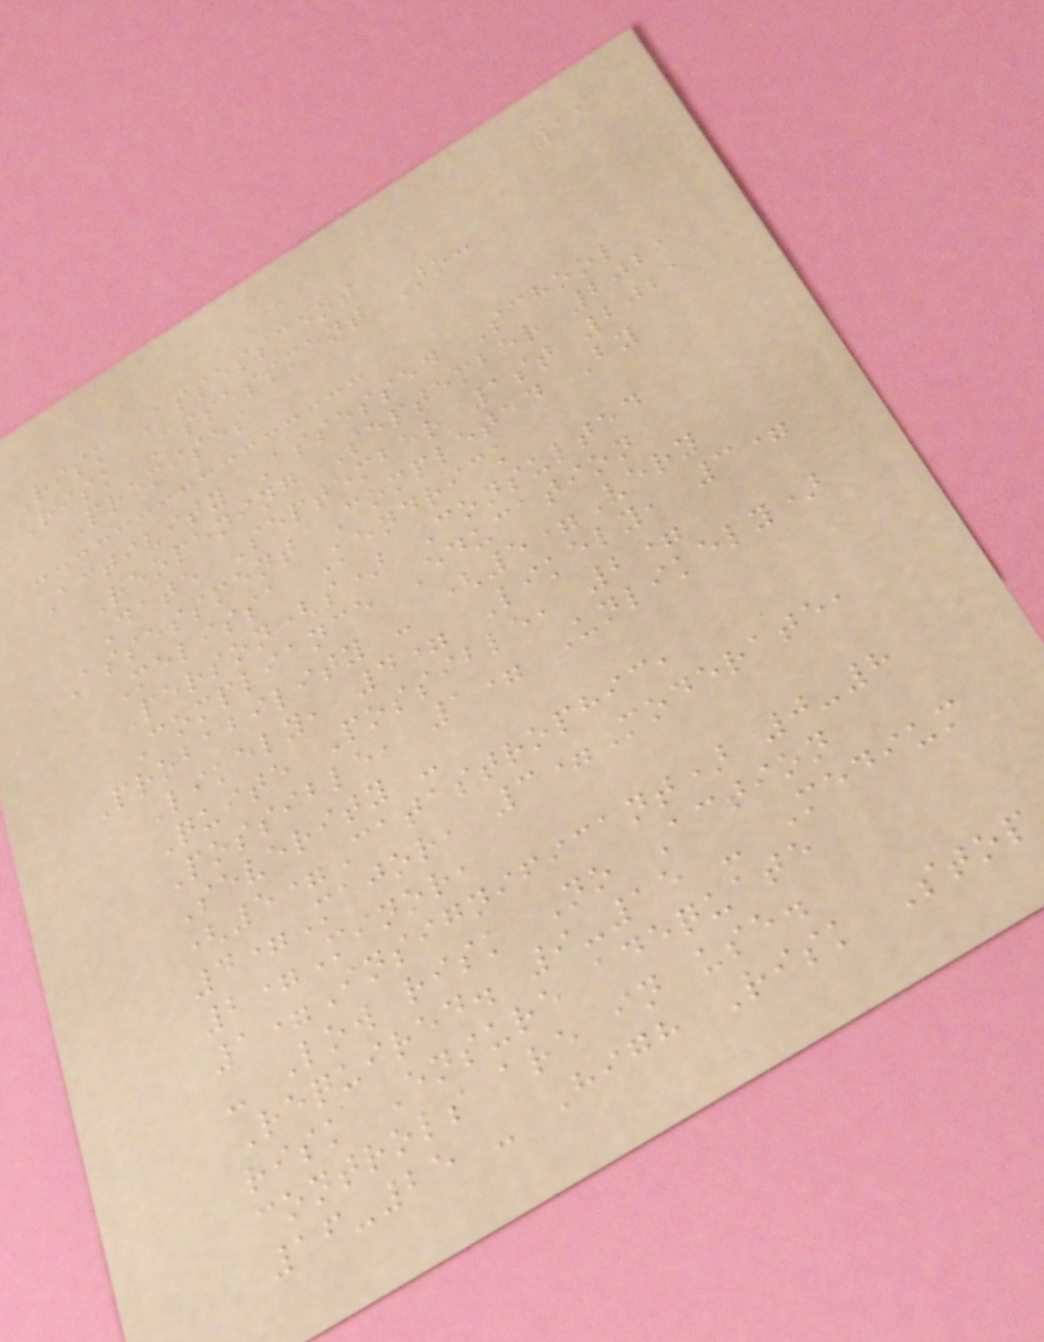11
Risk Assessment
Risk Assessment No:
Premises
Activity Assessed School
Reopening September 2021
Date September 1st 2021
Assessment Completed By
Melissa Kendrick
Person(s) Consulted
Compliance Education
Probability - (5=Very
Likely, 4= Likely, 3=
Quite Possible, 2=
Possible, 1= Unlikely)
Severity -
(5=Catastrophic,
4=Major, 3=Moderate,
2=Minor,
1=Insignificant) 0-8
- Low risk No Action
Required. 9-15 - Medium
risk Ensure adequate
controls are in use.
16-25 - High Risk Stop
